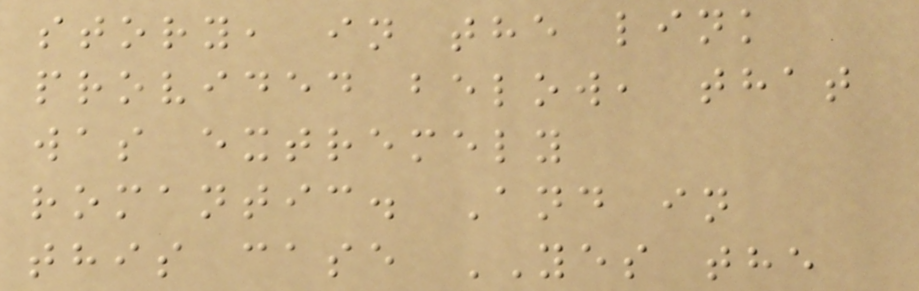story, in the link
provided below, that
was extremely
romantic. And in
this case YES the
